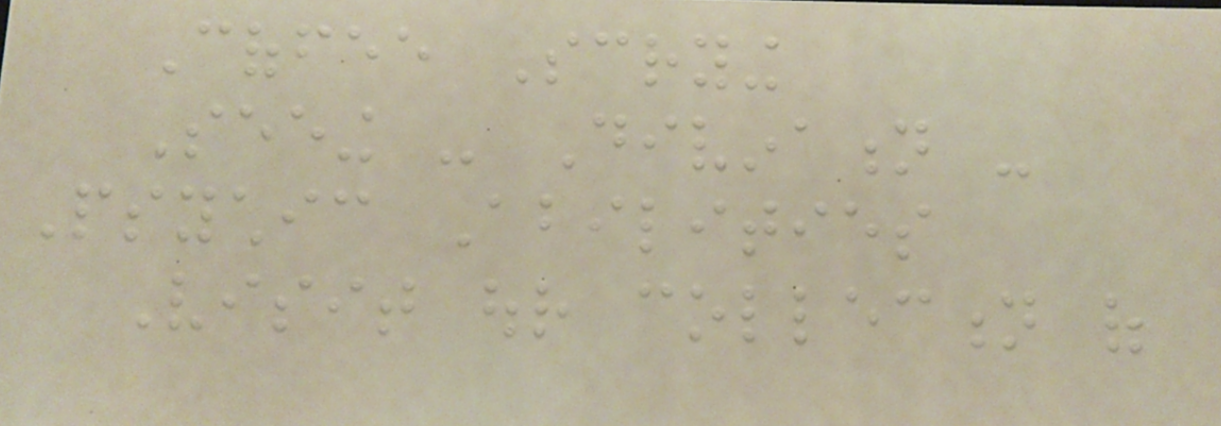Coffee Scrying
Seeing - Divination -
Psychic Abilities
Visit our collection of
